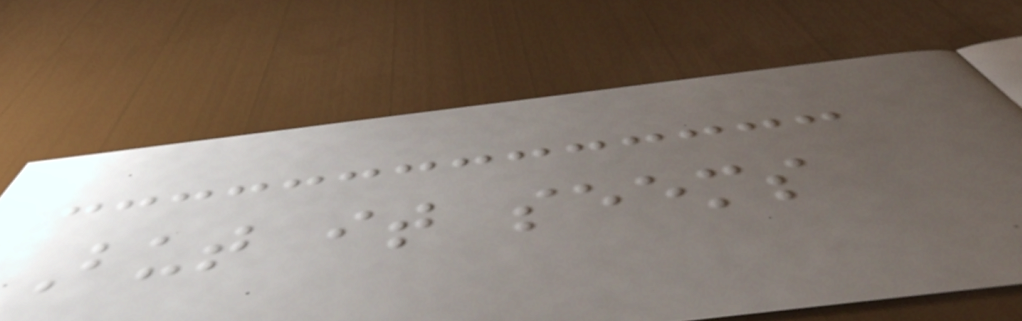But it seems
